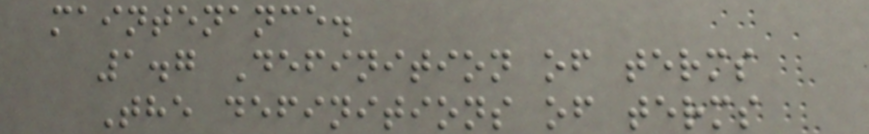maintenance.
1.7 Definition of terms
The definitions of terms
